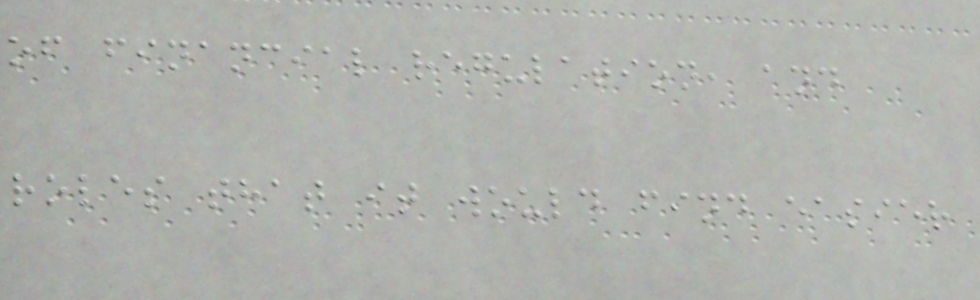of financial regulation, and
roles that it would find easier
